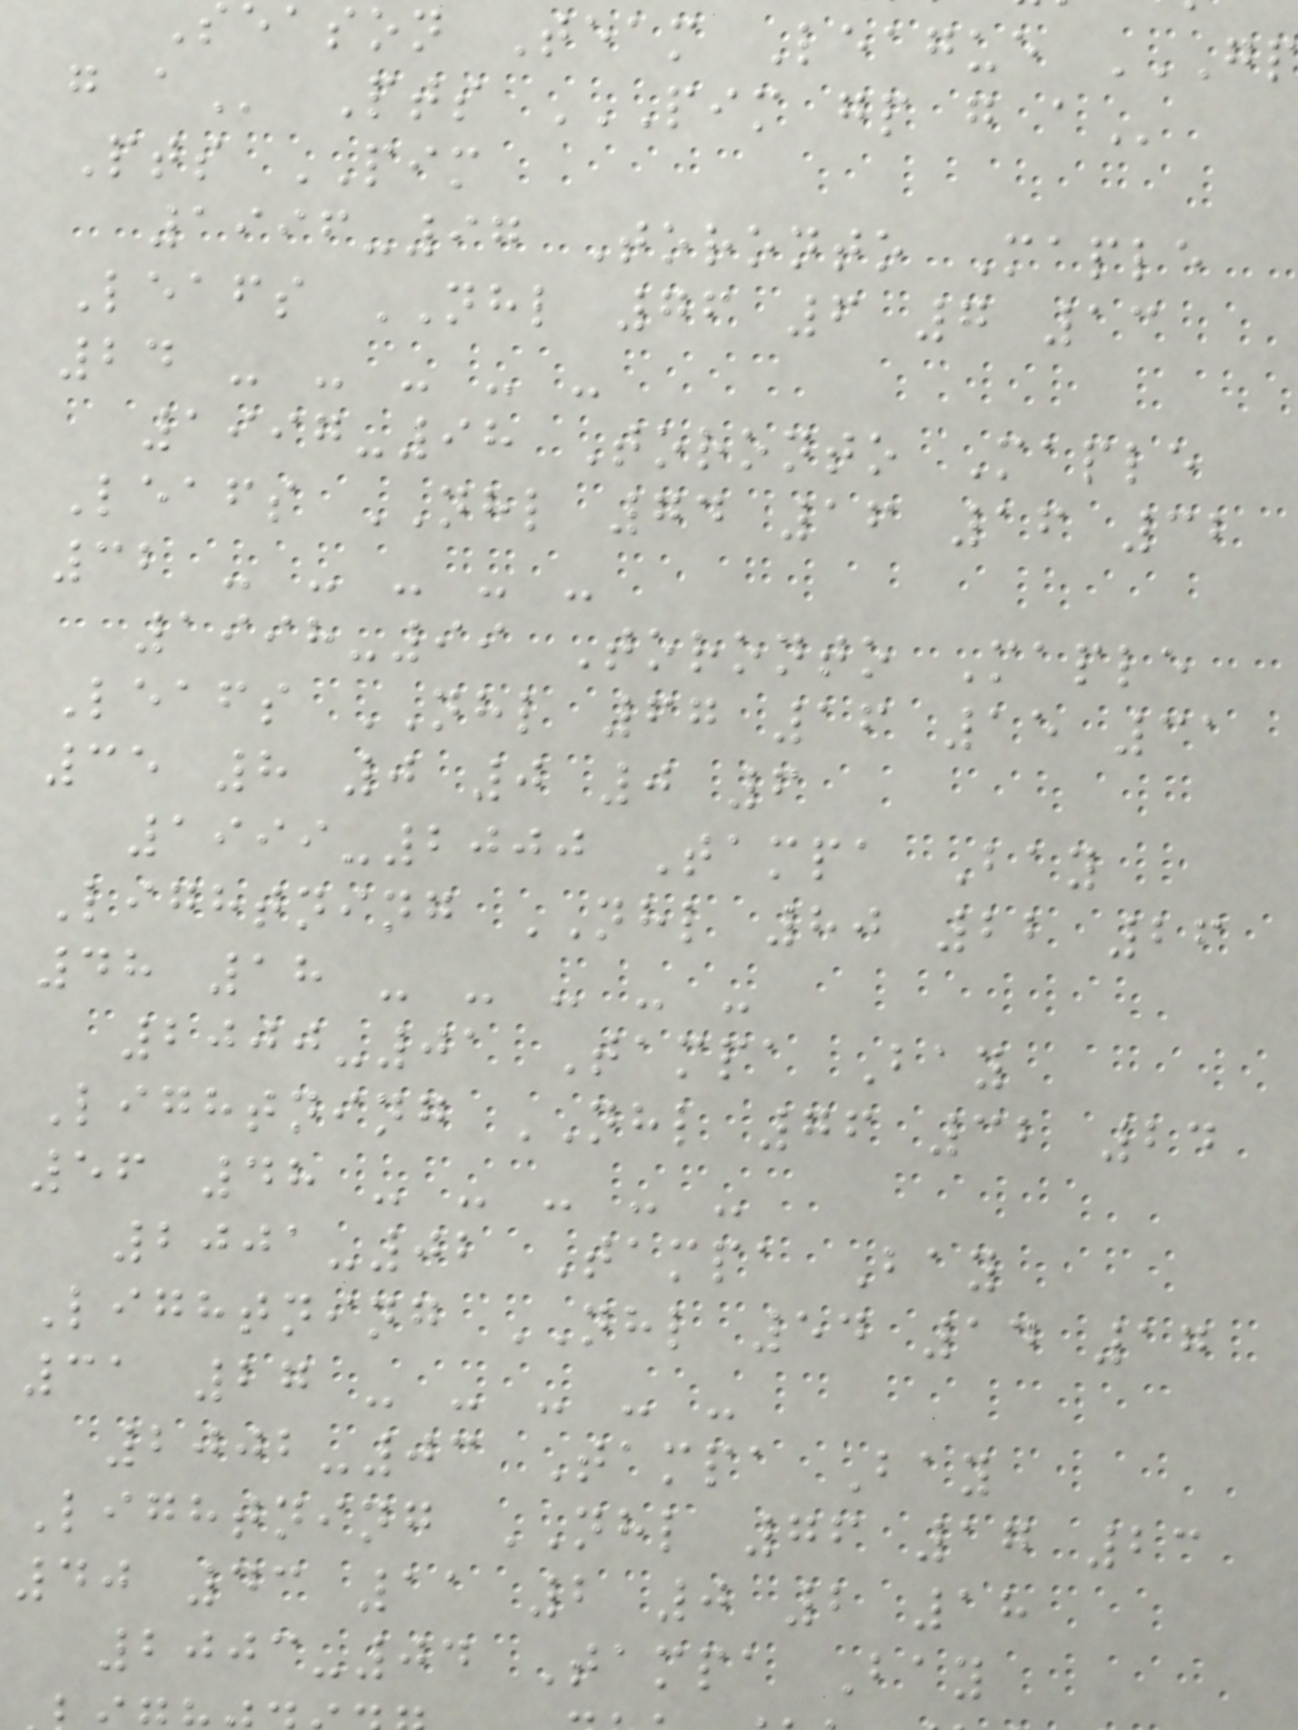Pts PIM
1996-97 Toronto Maple
Leafs NHL 76 6 7 13
24 - - - - -
1997-98 Toronto Maple
Leafs NHL 74 16 16 32
32 - - - - -
1998-99 Toronto Maple
Leafs NHL 67 16 15 31
35 8 0 0 0 6
1999-2000 Tampa Bay
Lightning NHL 80 22 26
48 18 - - - - -
2000-01 Tampa Bay
Lightning NHL 76 32 24
56 48 - - - - -
2001-02 Tampa Bay
Lightning NHL 54 14 17
31 27 - - - - -
2002-03 Tampa Bay
Lightning NHL 76 17 23
40 43 11 2 0 2 18
2003-04 Tampa Bay
